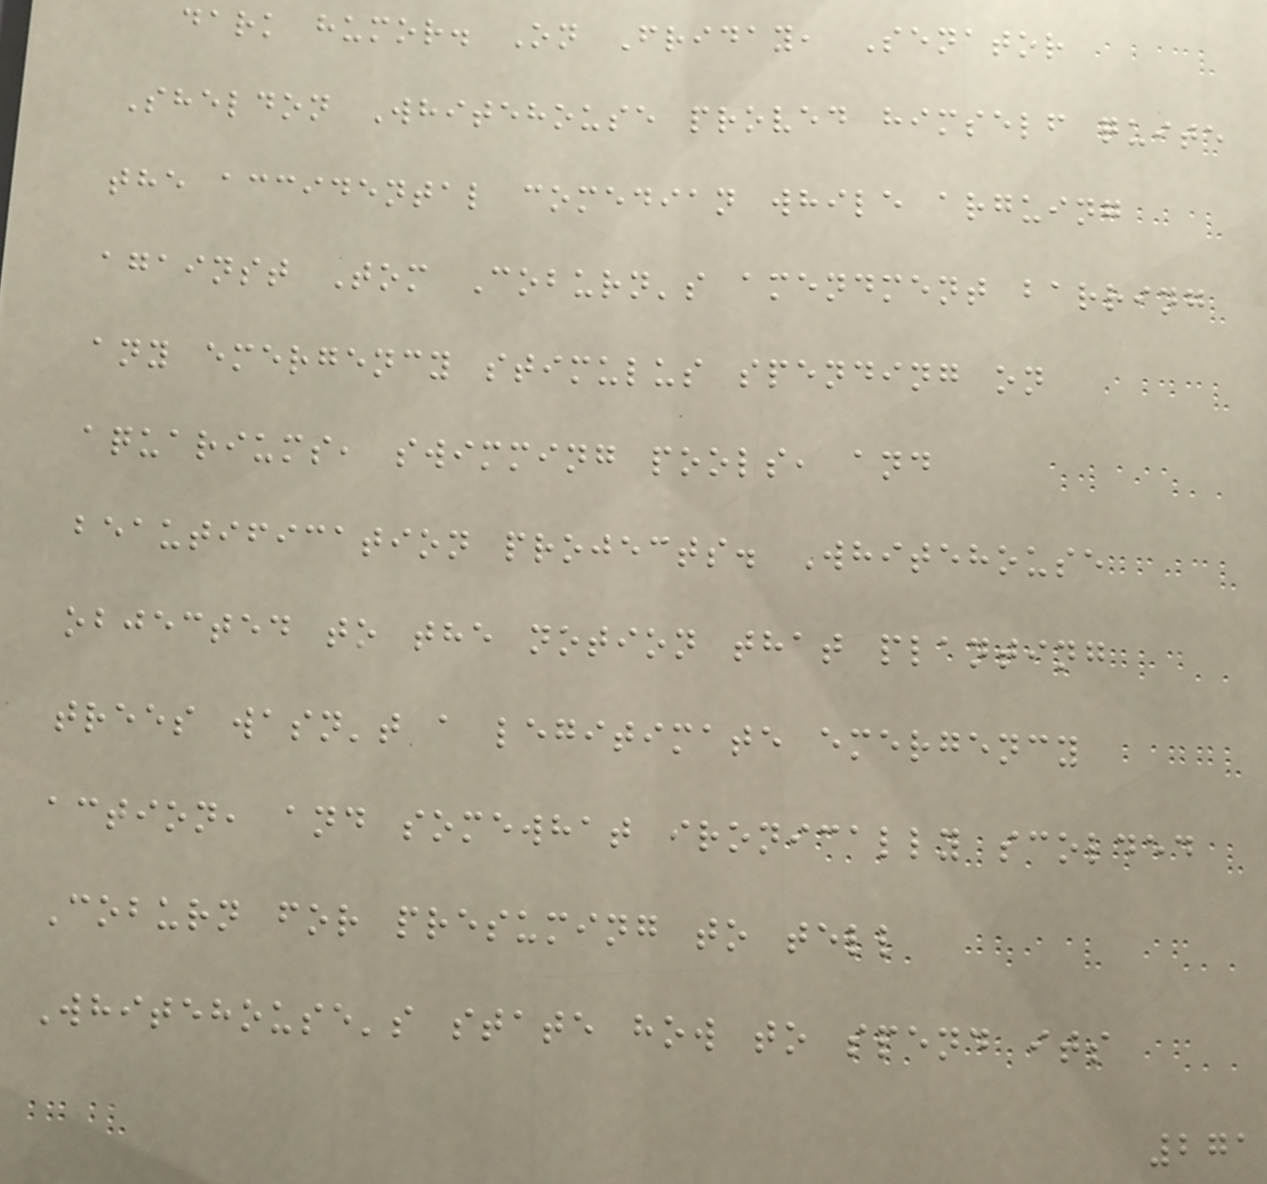dark humor. On Friday, Senator
Sheldon Whitehouse proved himself quite
the accidental comedian while arguing
against Tom Coburn's amendment barring
any emergency stimulus spending on
aquariums, swimming pools, and
beautification projects. Whitehouse
objected to the notion that planting
trees wasn't a legitimate emergency
action, and somewhat ironically scolded
Coburn for presuming to tell
Whitehouse's state how to spend its
271
